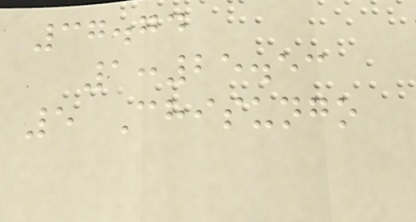37.74
1:25.53
5 Chisungo
